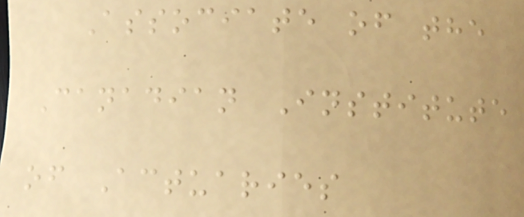Associate of the
Canadian Institute
of Actuaries
